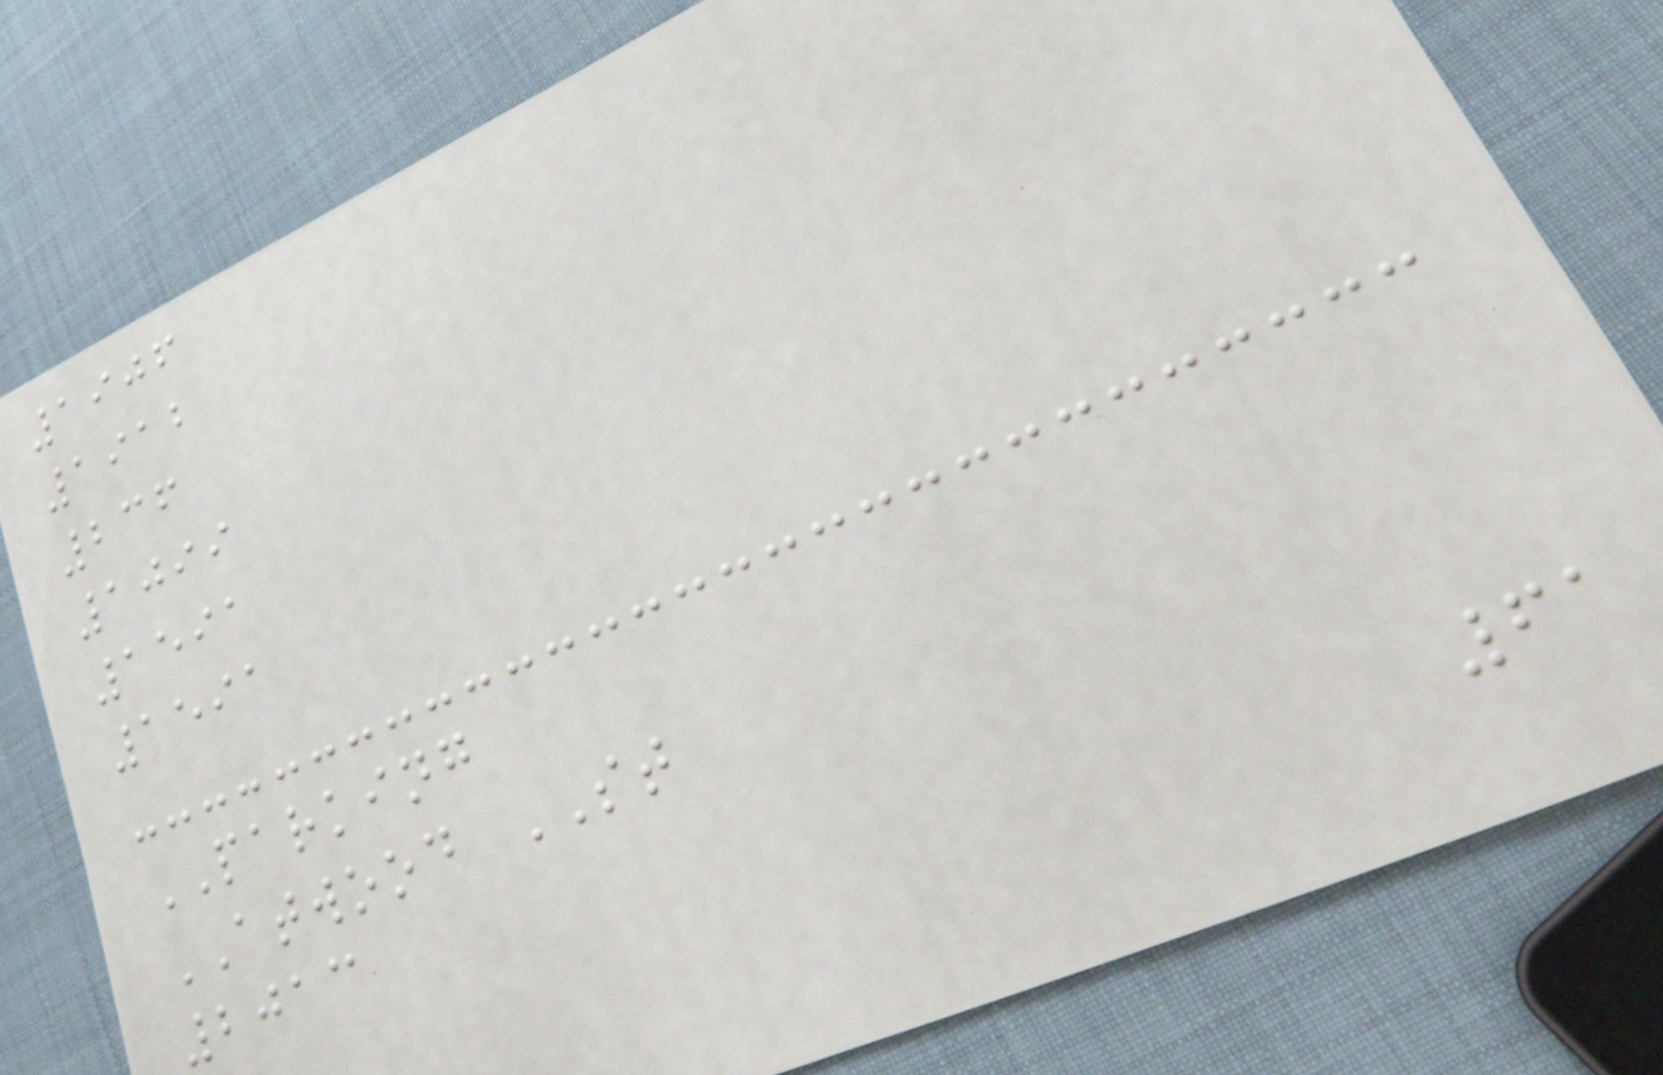1906
1912
236
1099
1591
1591
PARKING
ATWOOD ST
2013
61
